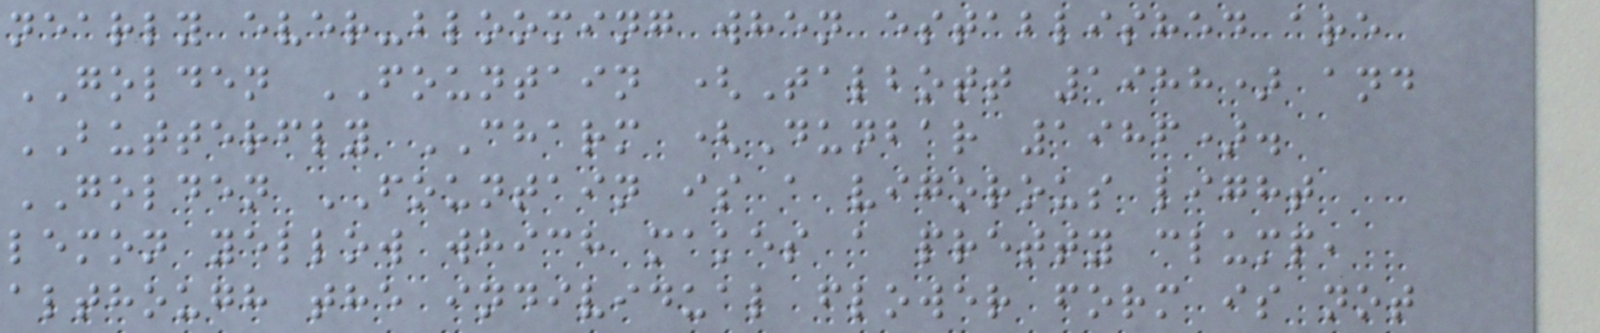nearly ever-blooming when established are
GOLDEN FOUNTAIN (Talbott 1988) and
BUTTERFLY CHARM (Dunbar 1986).
GOLDEN FOUNTAIN is a vigorous light
lemon yellow which makes a pretty clump,
although the individual flower form is not
